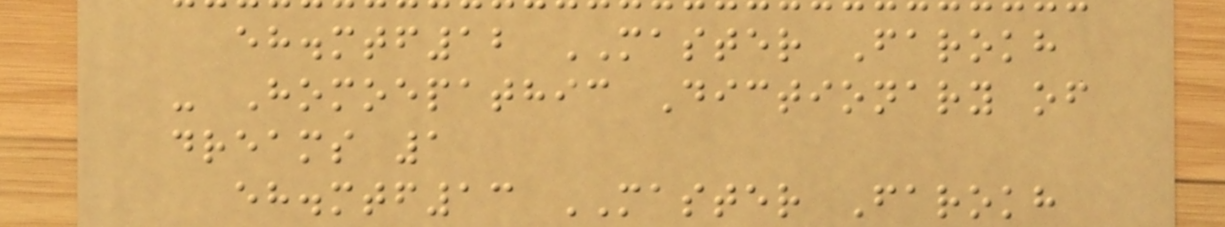eh.mtf12 MASTER Farokh
- Homoepathic Dictionary of
dreams 1
eh.mtf13 MASTER Farokh
